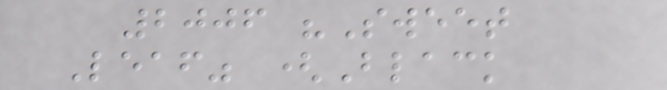2006 "Sweet
Leaf" (Black
